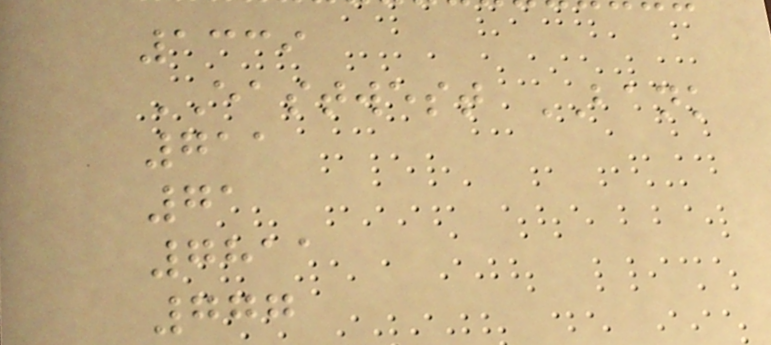1339
EASTWEST BANK
711
71
7811
777
